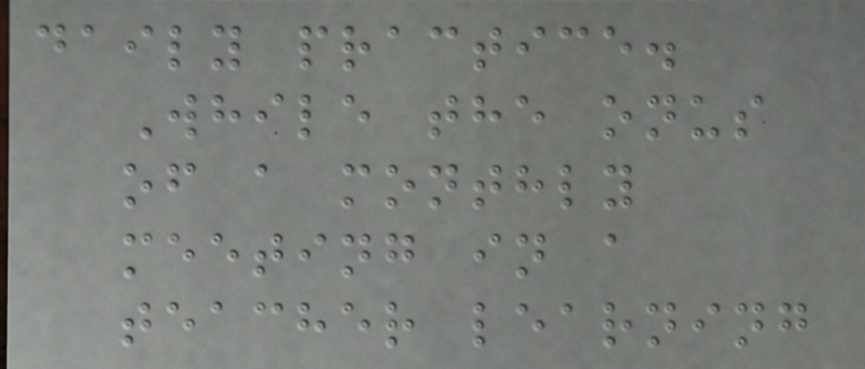daily practice.
While the onus
of a monthly
meeting in a
teacher learning
